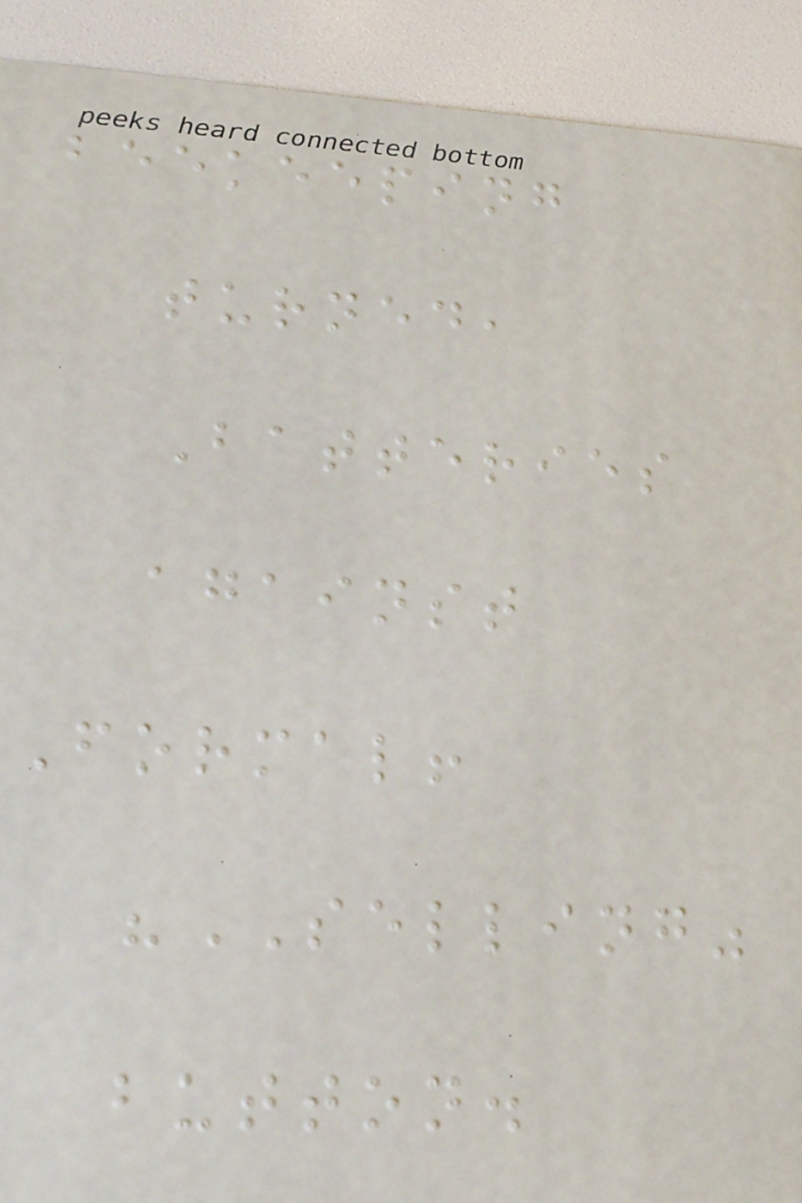beekeeping
turned,
Batteries
against
Formal!
"SELLING"
button.
